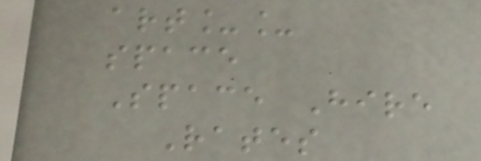art__
space
Space Hire
Rates
